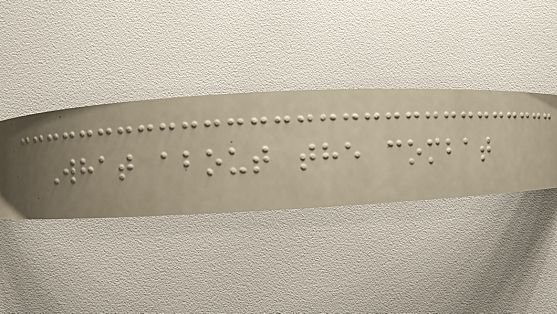What about the combat
